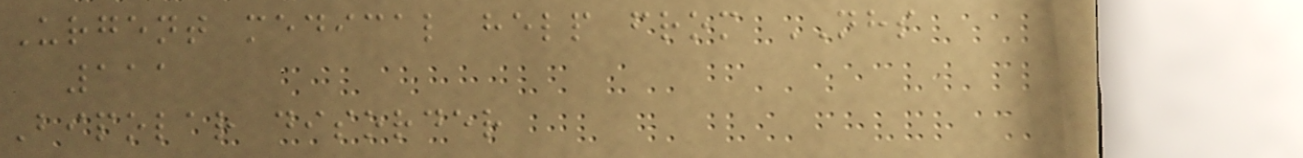Urgent medical help from NHS
111
Bipolar disorder
